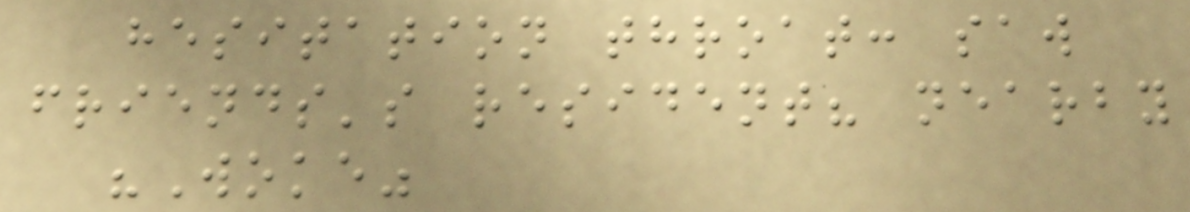hesitation throat: saw
friends's resident? nearby
"Woke"
